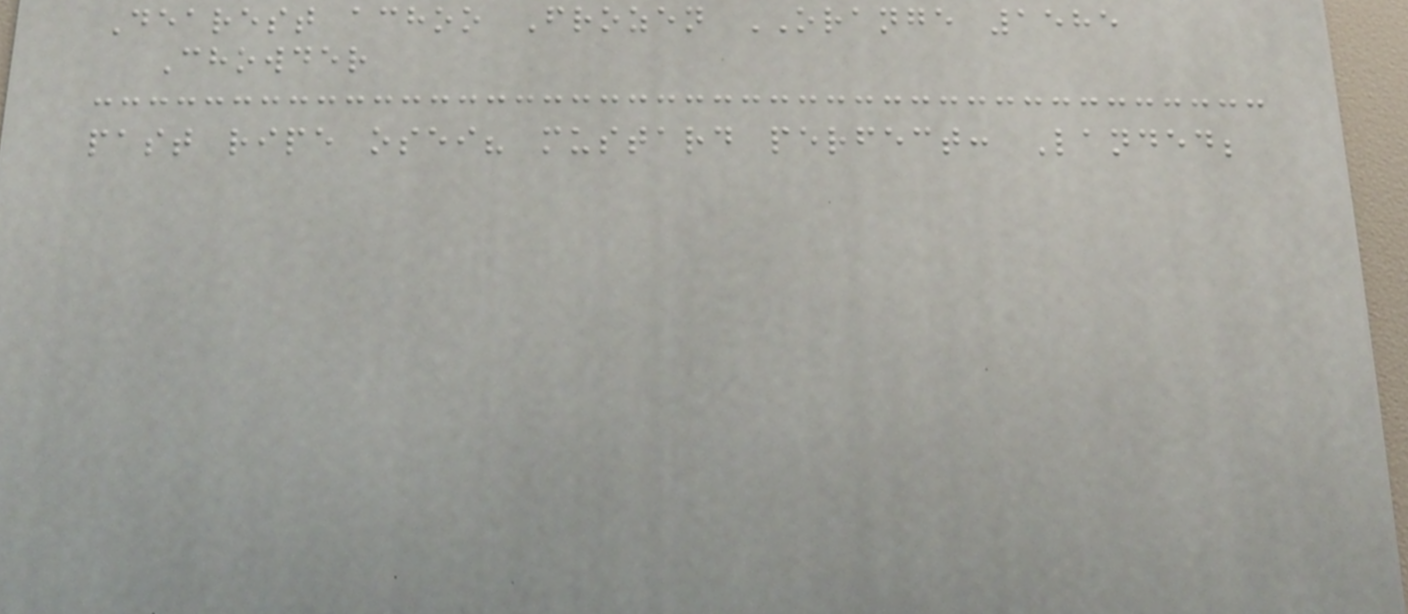Dearest achoo Frozen ORANGE 1585
Chowder
past ripe osei? mustard perfect: Landed;
